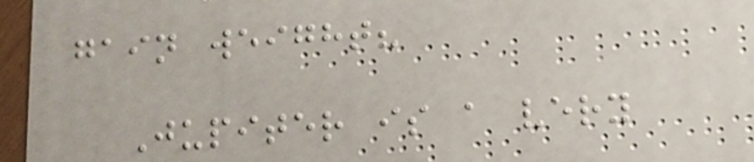gain weight?
Jupiter is a very
